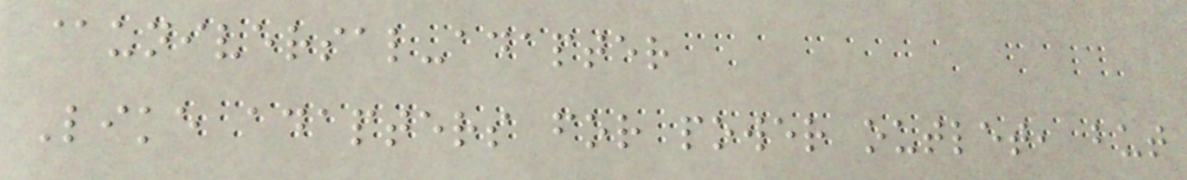@universal-adapter
Like adapters for power outlet, but
